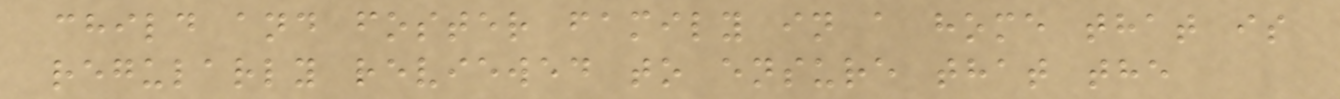child and foster family in a home that is
regularly reviewed to ensure that the
